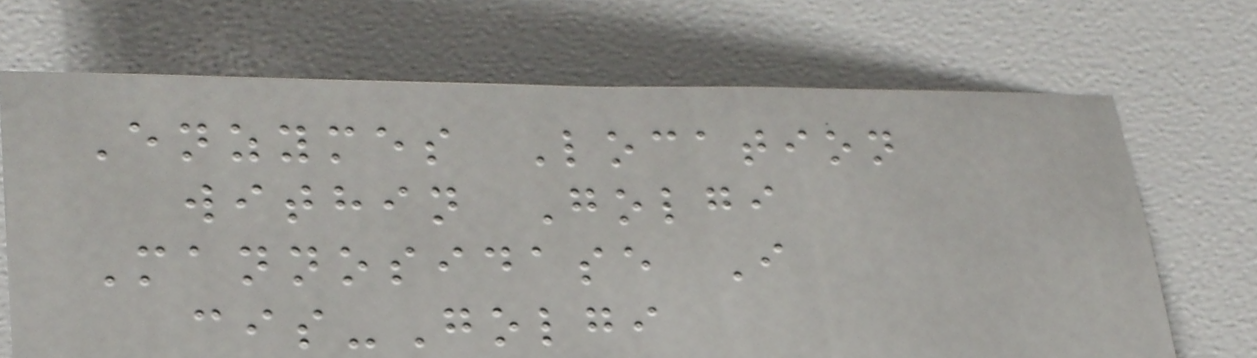Enzymes Location
within Golgi
Mannosidase I
cis-Golgi
